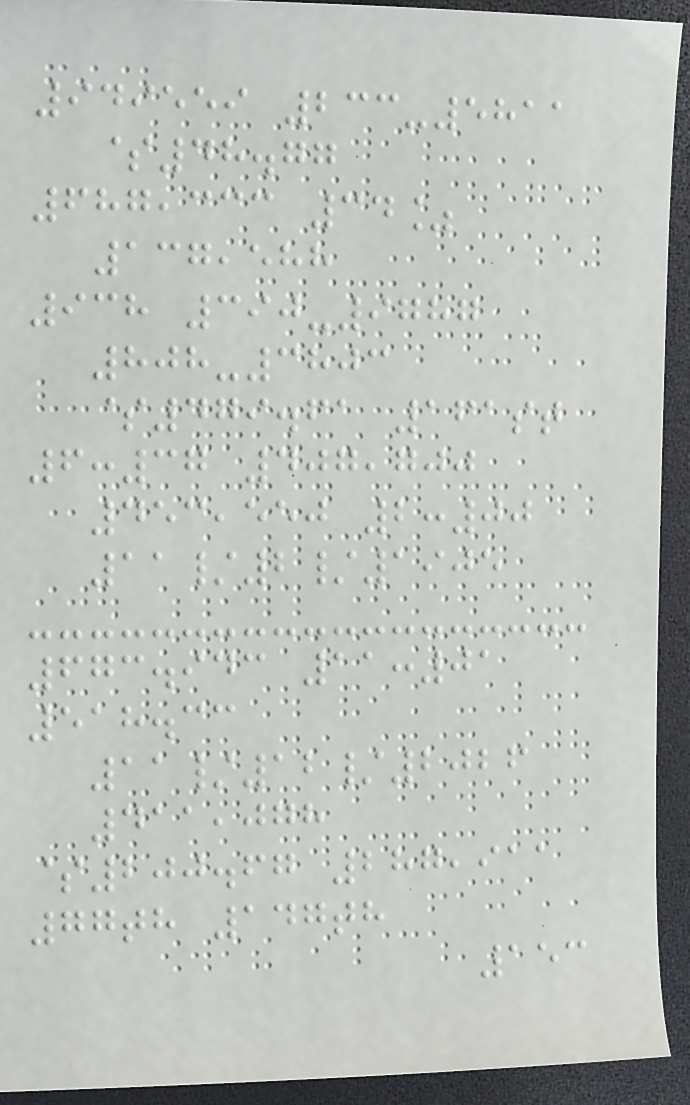949559 233-5811
$48.77
687,333 34%
137,588
938 390-9787
808-3803
$479.61 161st
6:37 407,700
453,550 2:00
11/2/1905
673.943 11:01
518.33
11/12/2026
411,078
$200.67 287,911
77th 147th
153
